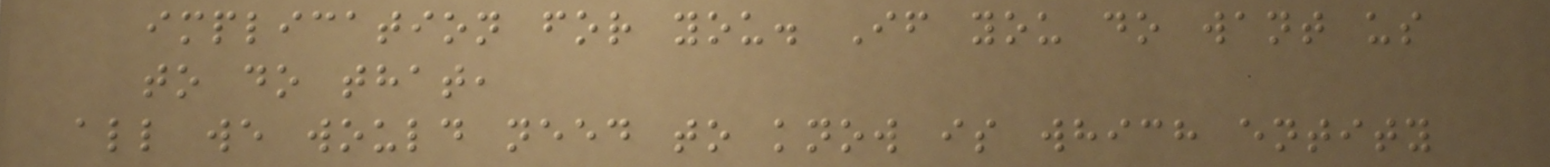implication for you. If you do want us
to do that,
all we would need to know is which entity
